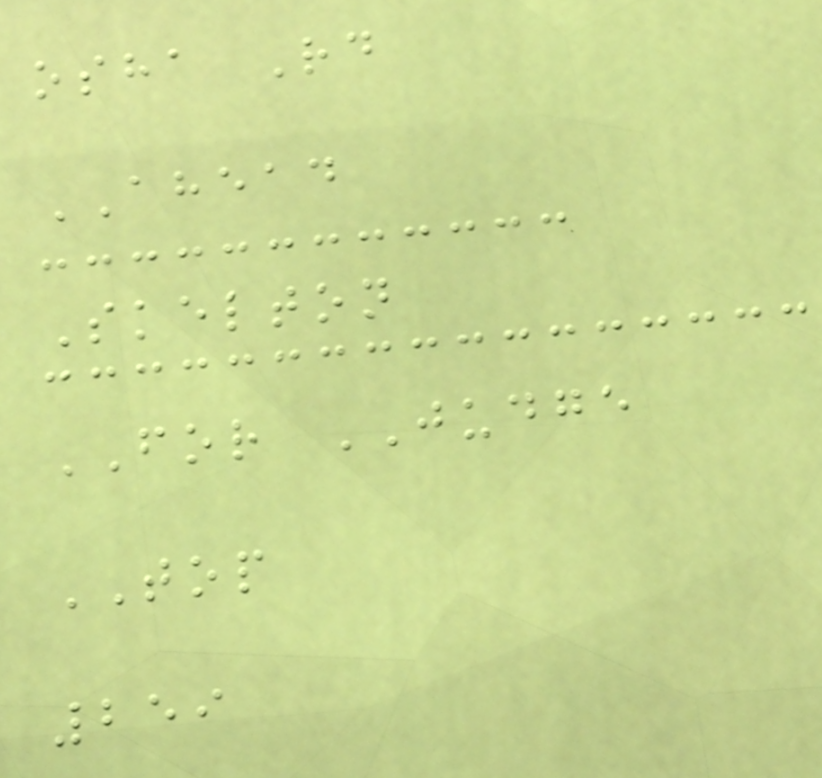osha Rd
AHEAD
Skelton
FOR JUDGE
TOP
259
